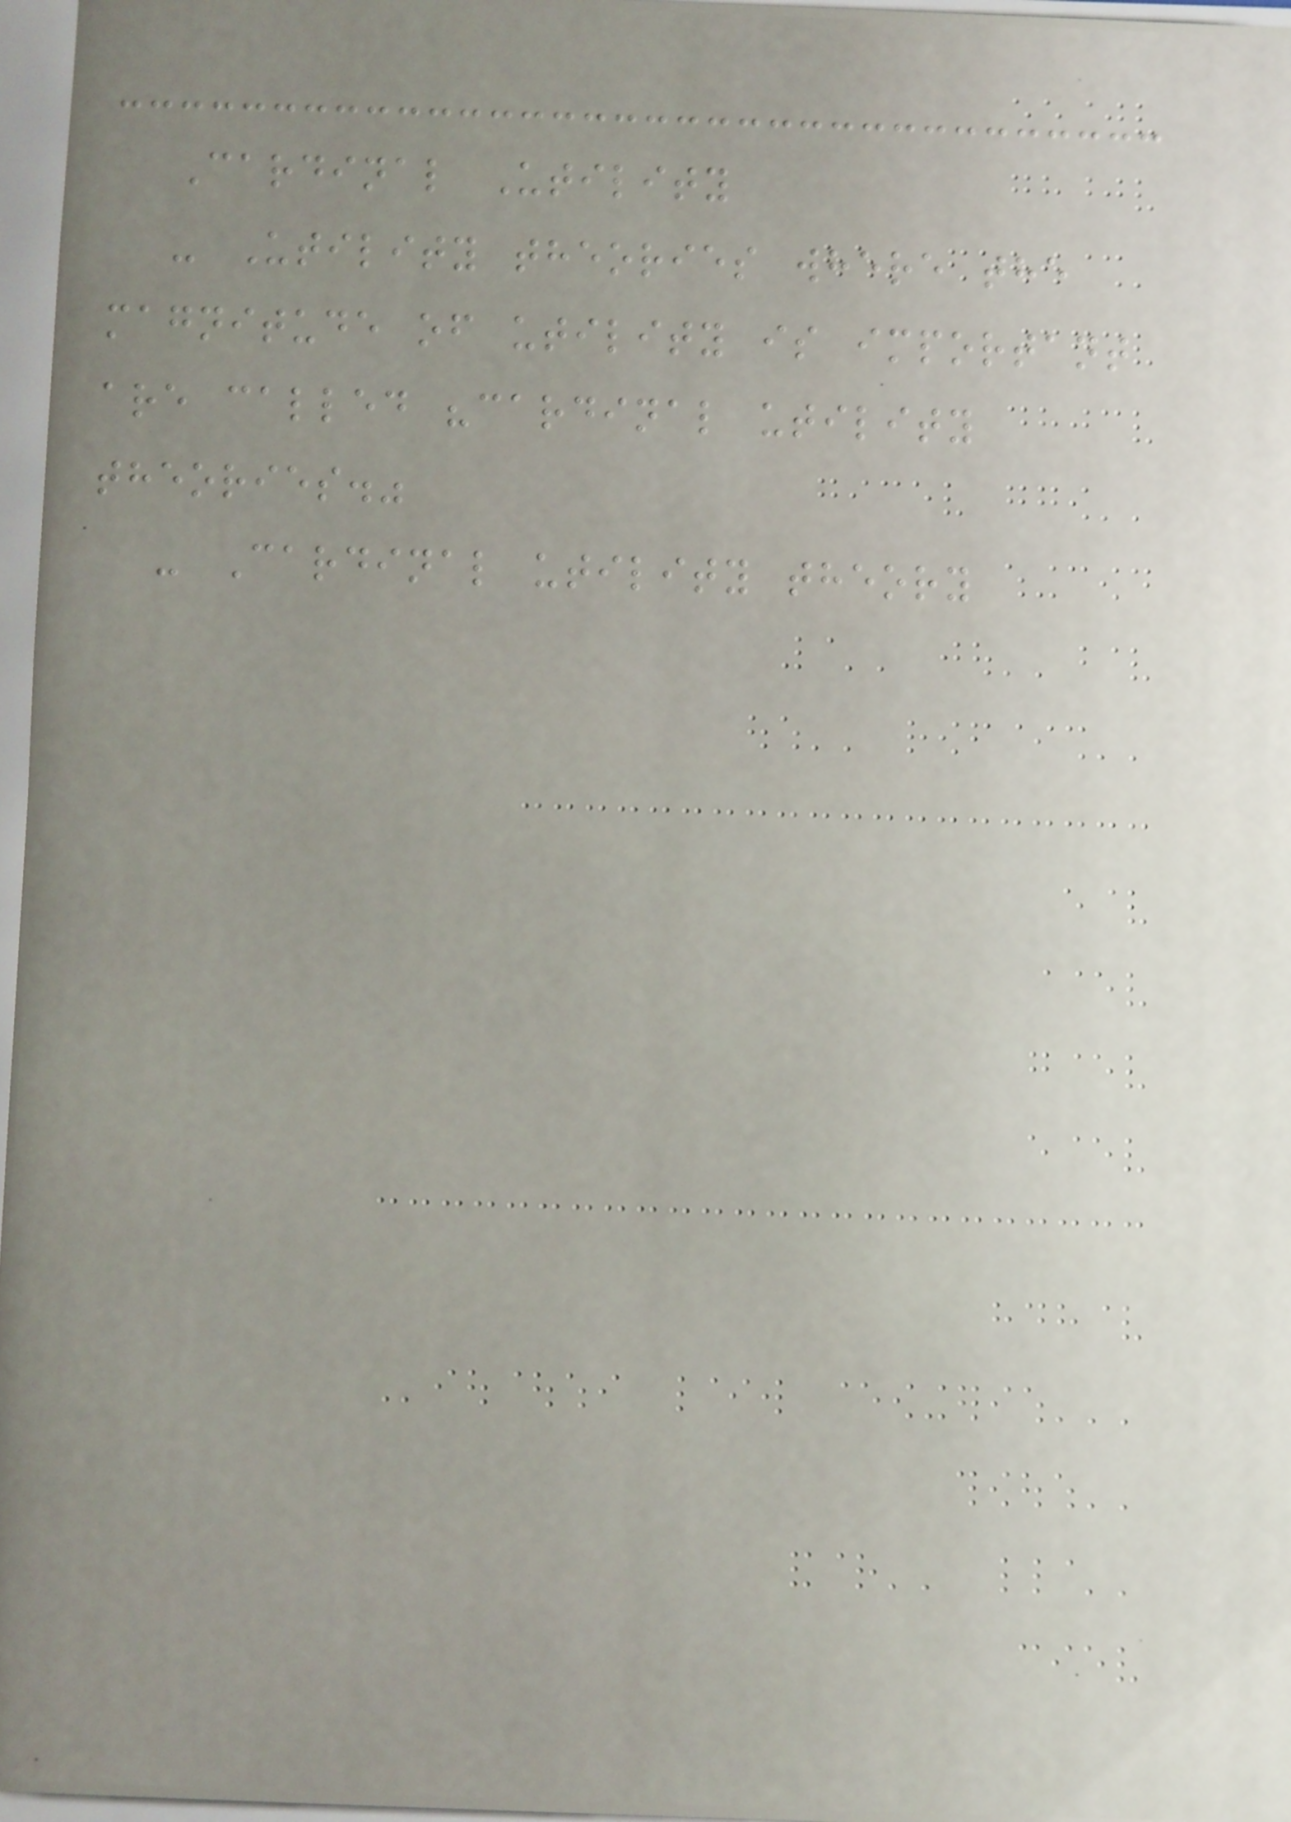Cardinal Utility
- Utility theories where the
magnitude of utility is important
are called "cardinal utility
theories."
- Cardinal utility theory
